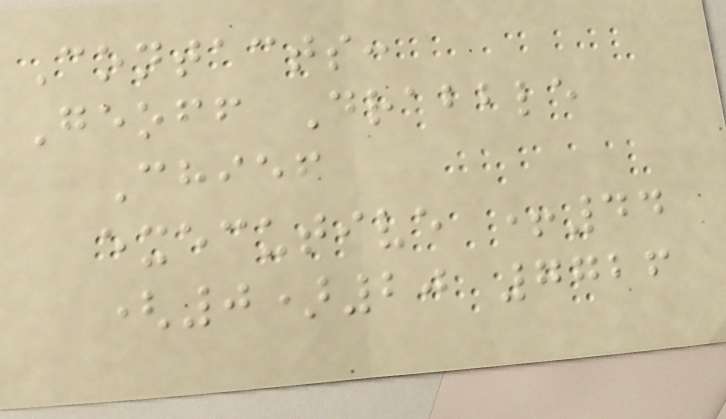Contacts:
Geoff Drabble
Chief
executive +44
(0)20 7726
